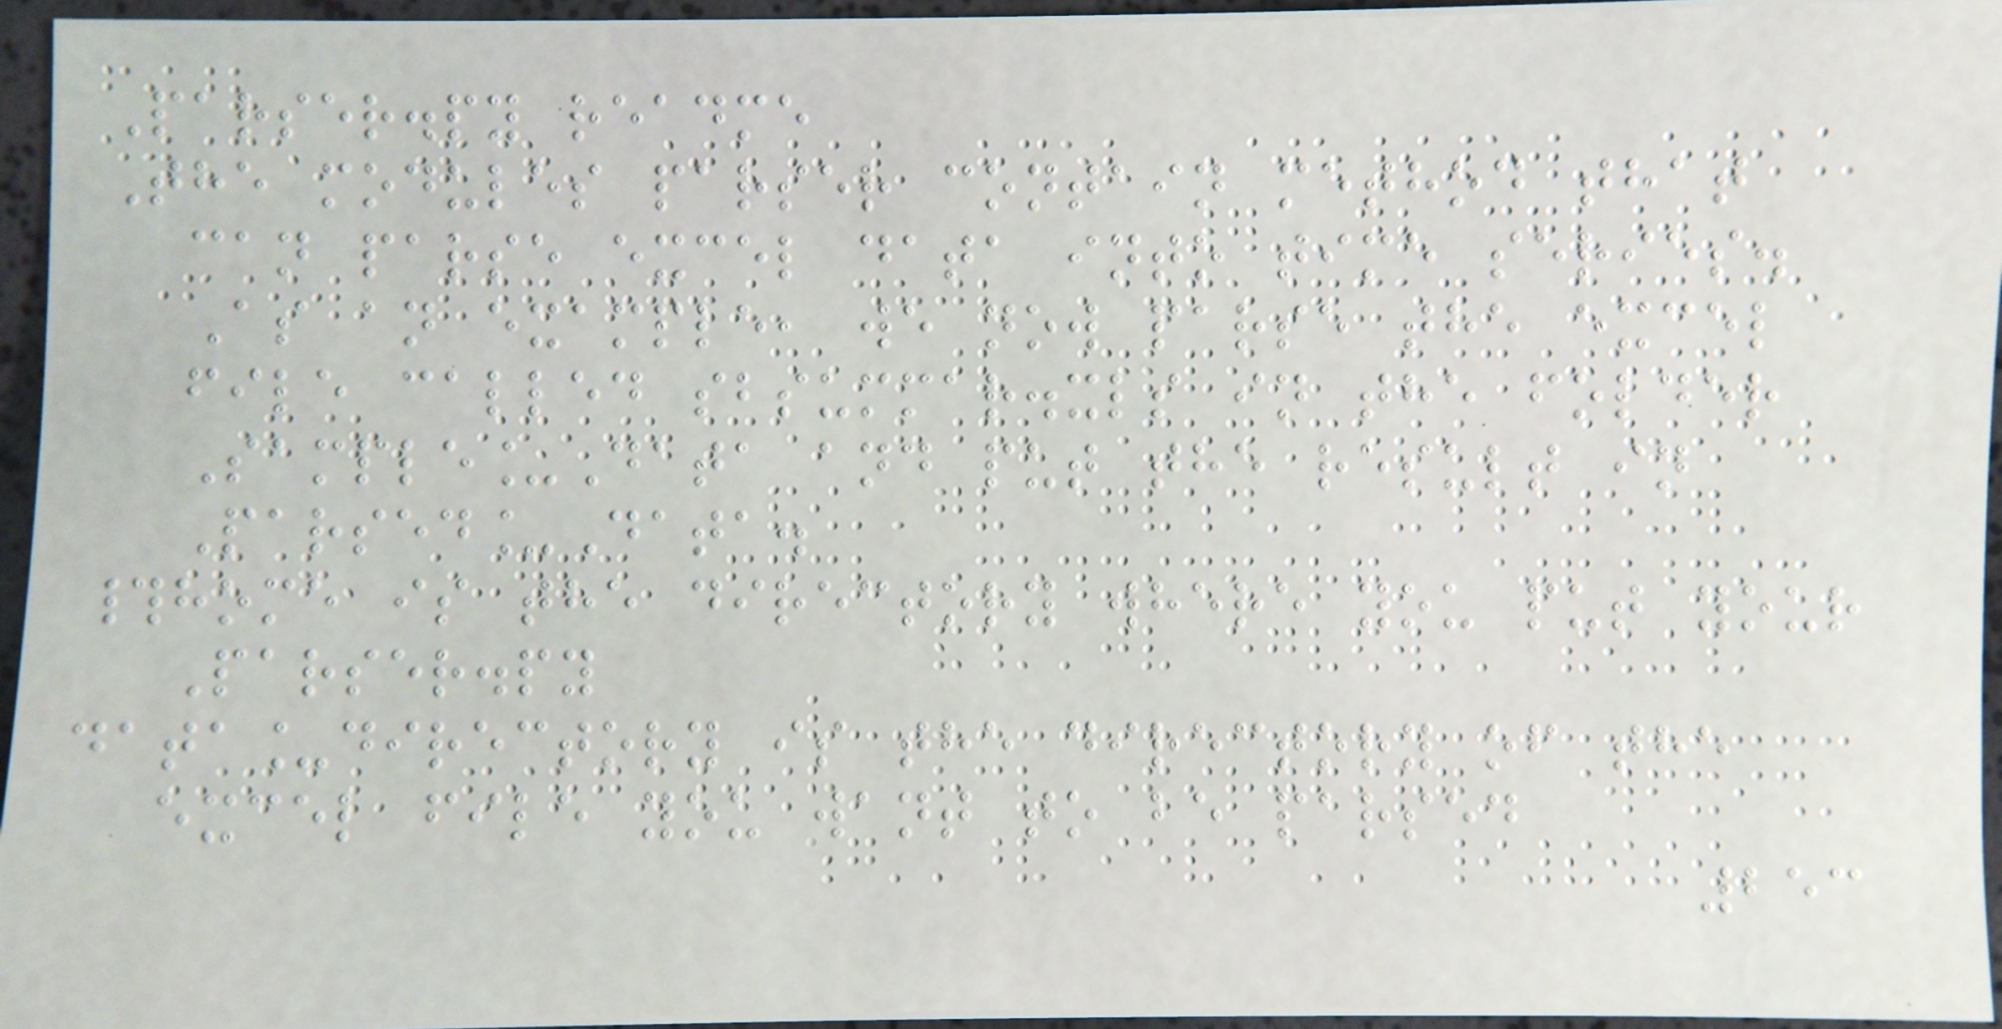Parser.py readme
The modules parser contain method that
can parse excel data into time series.
As an example, we now parse the excel
file called sbsummar.xls in the folder
Sample_Data and put the result in
Parsed_Data.
#home is the directory where you put your
Parser.py
data_directory is the directory of the
excel file you want to be parsed
253
